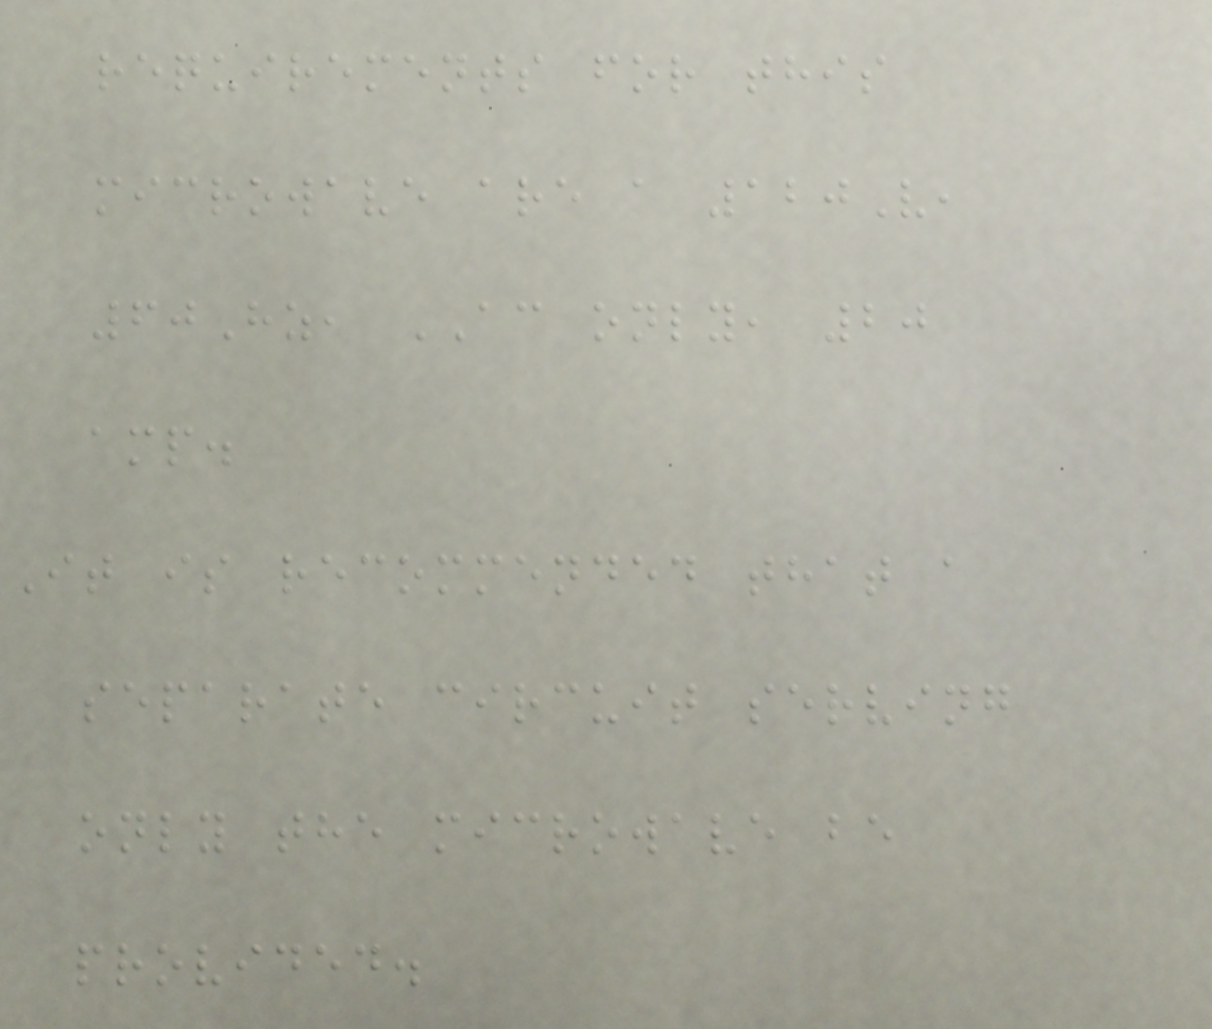requirements for this
microwave are a 120V,
60Hz, AC only, 20
amp.
It is recommended that a
separate circuit serving
only the microwave be
provided.
